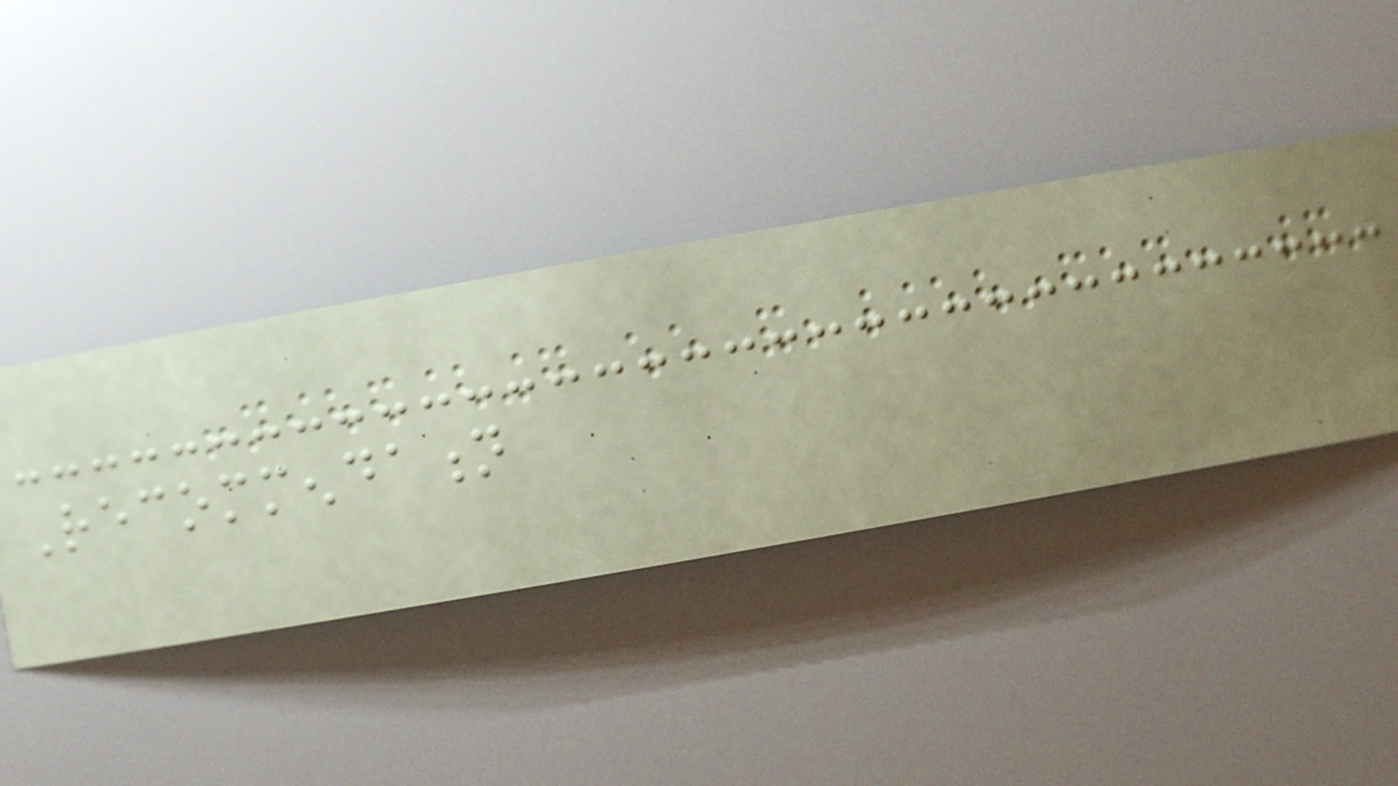Recommendation
